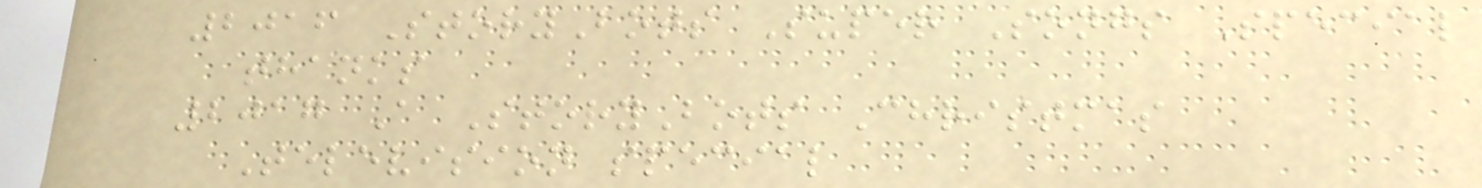2016 StoryBots Super Songs Special
thanks
2017 A StoryBots Christmas
Television special
